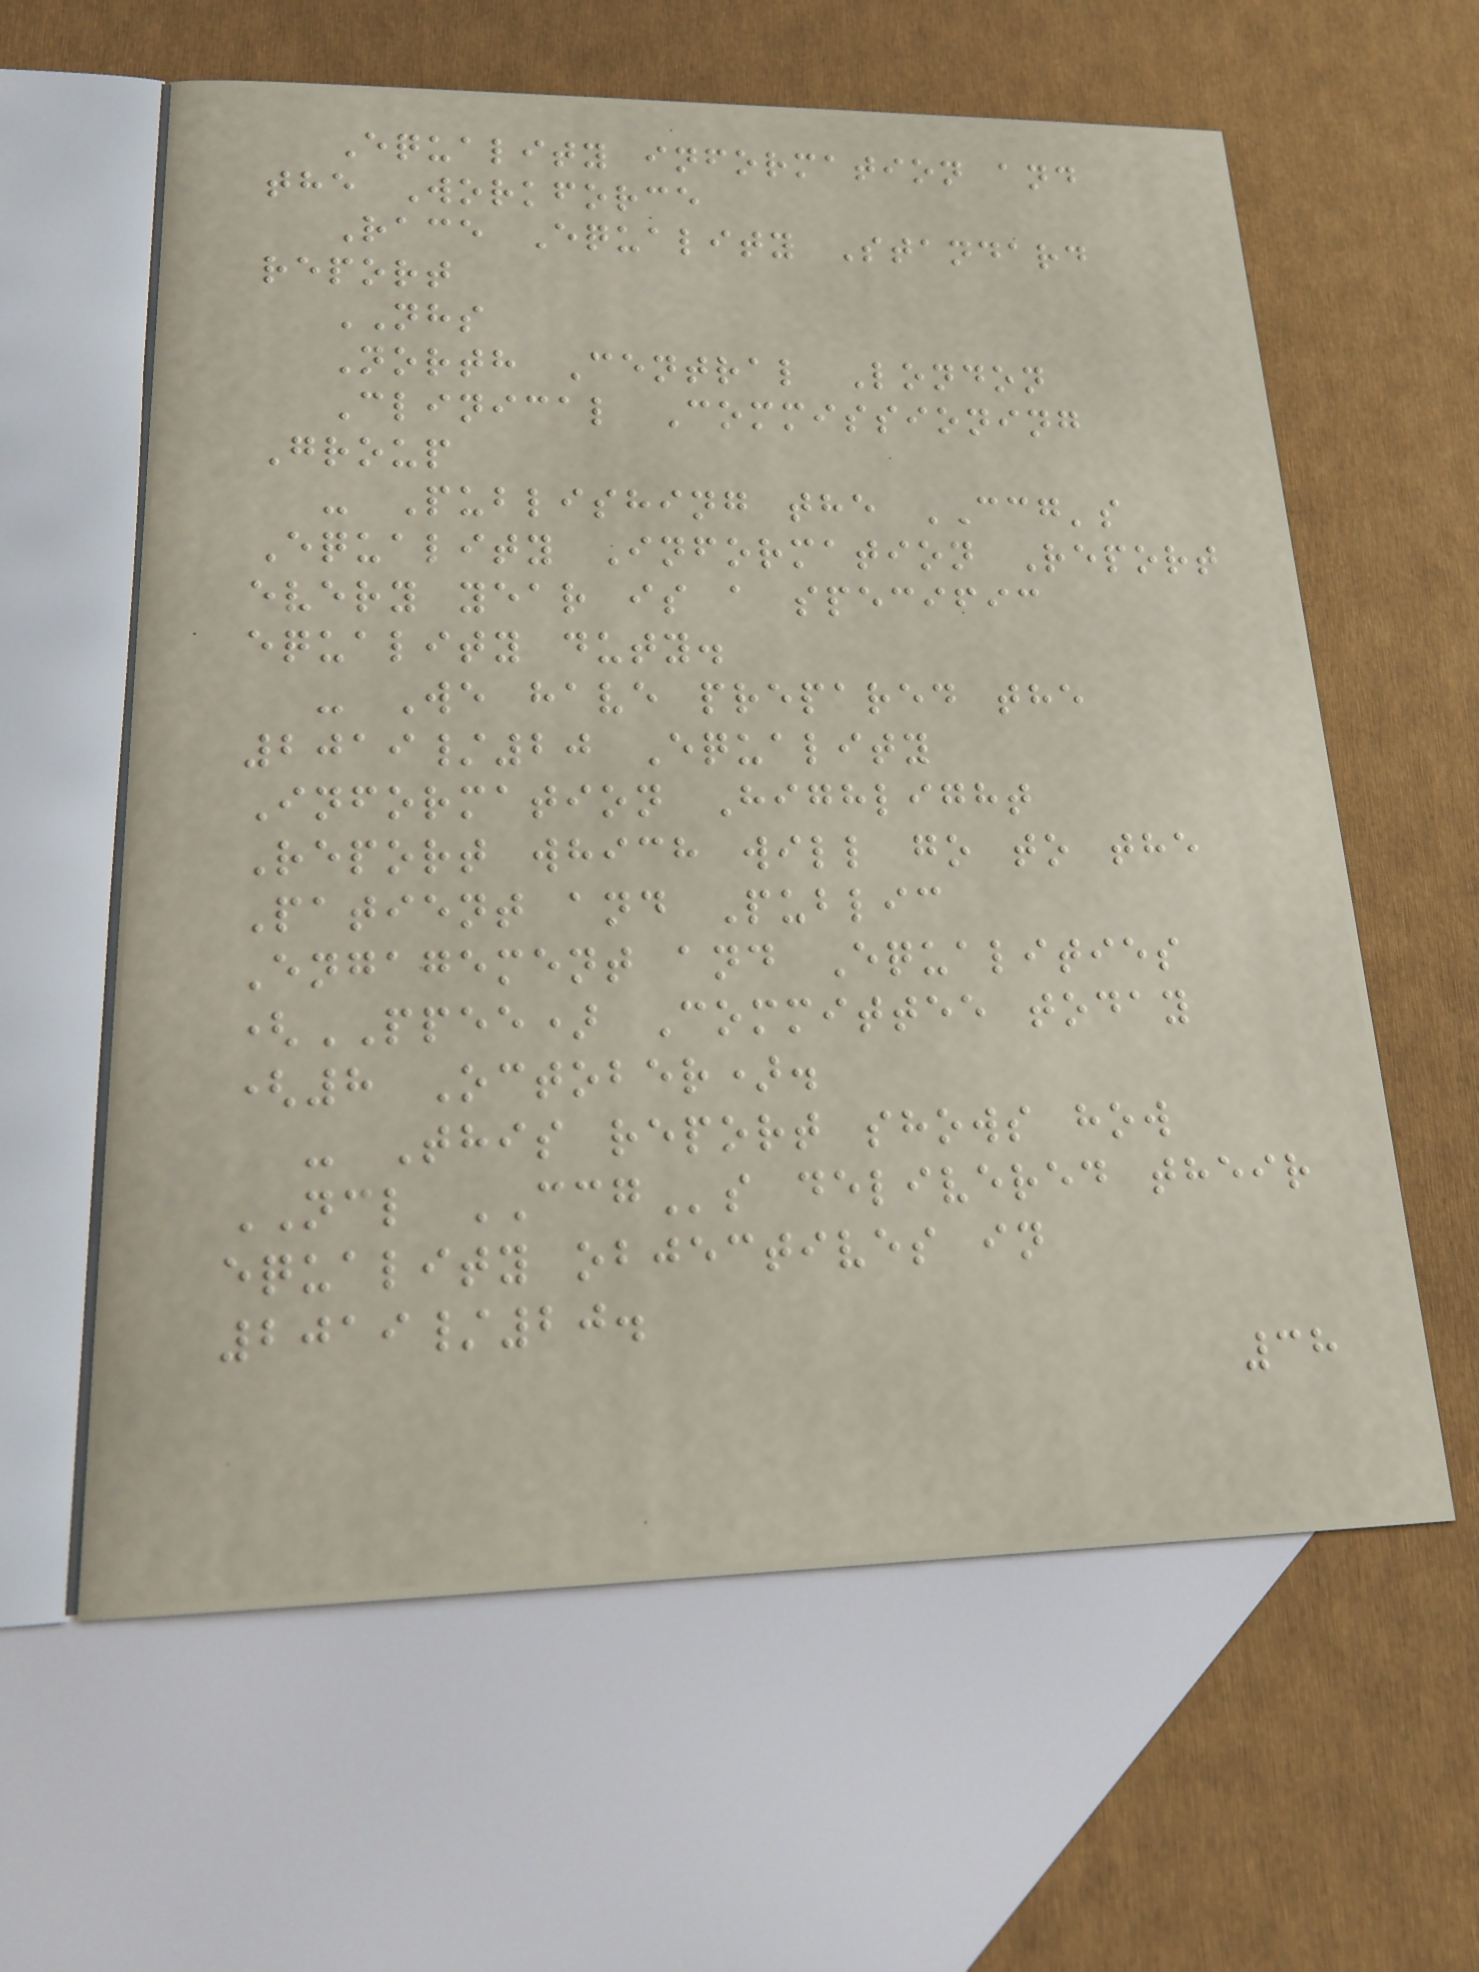Equality information and
the Workforce
Race Equality Standard
report
NHS
North Central London
Clinical Commissioning
Group
- Publishing the CCG's
Equality Information Report
every year is a specific
equality duty.
- We have prepared the
2019/20 Equality
Information Highlight
Report which will go to the
Patient and Public
Engagement and Equalities
(PPEE) Committee today
(8 October).
- This report shows how
NCL CCGs delivered their
equality objectives in
2019/20.
38
